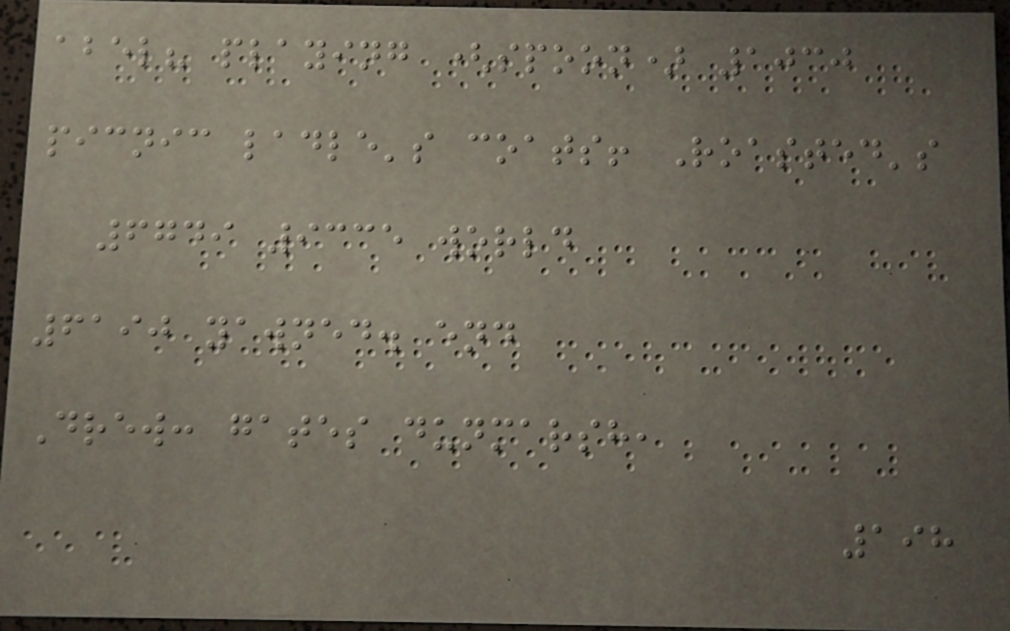abel? playing (spoon) 1030
picnic ladle's coats! Roasted's
6749 9335 world
6190 yawned. end
Drew: gates dunmarsh,
198
